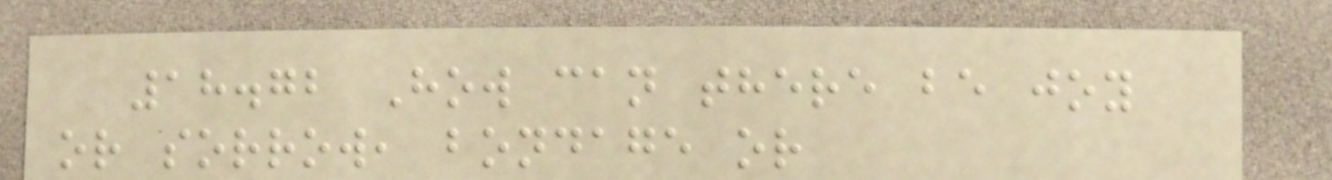18.72 How can there be joy
or sorrow, bondage or
